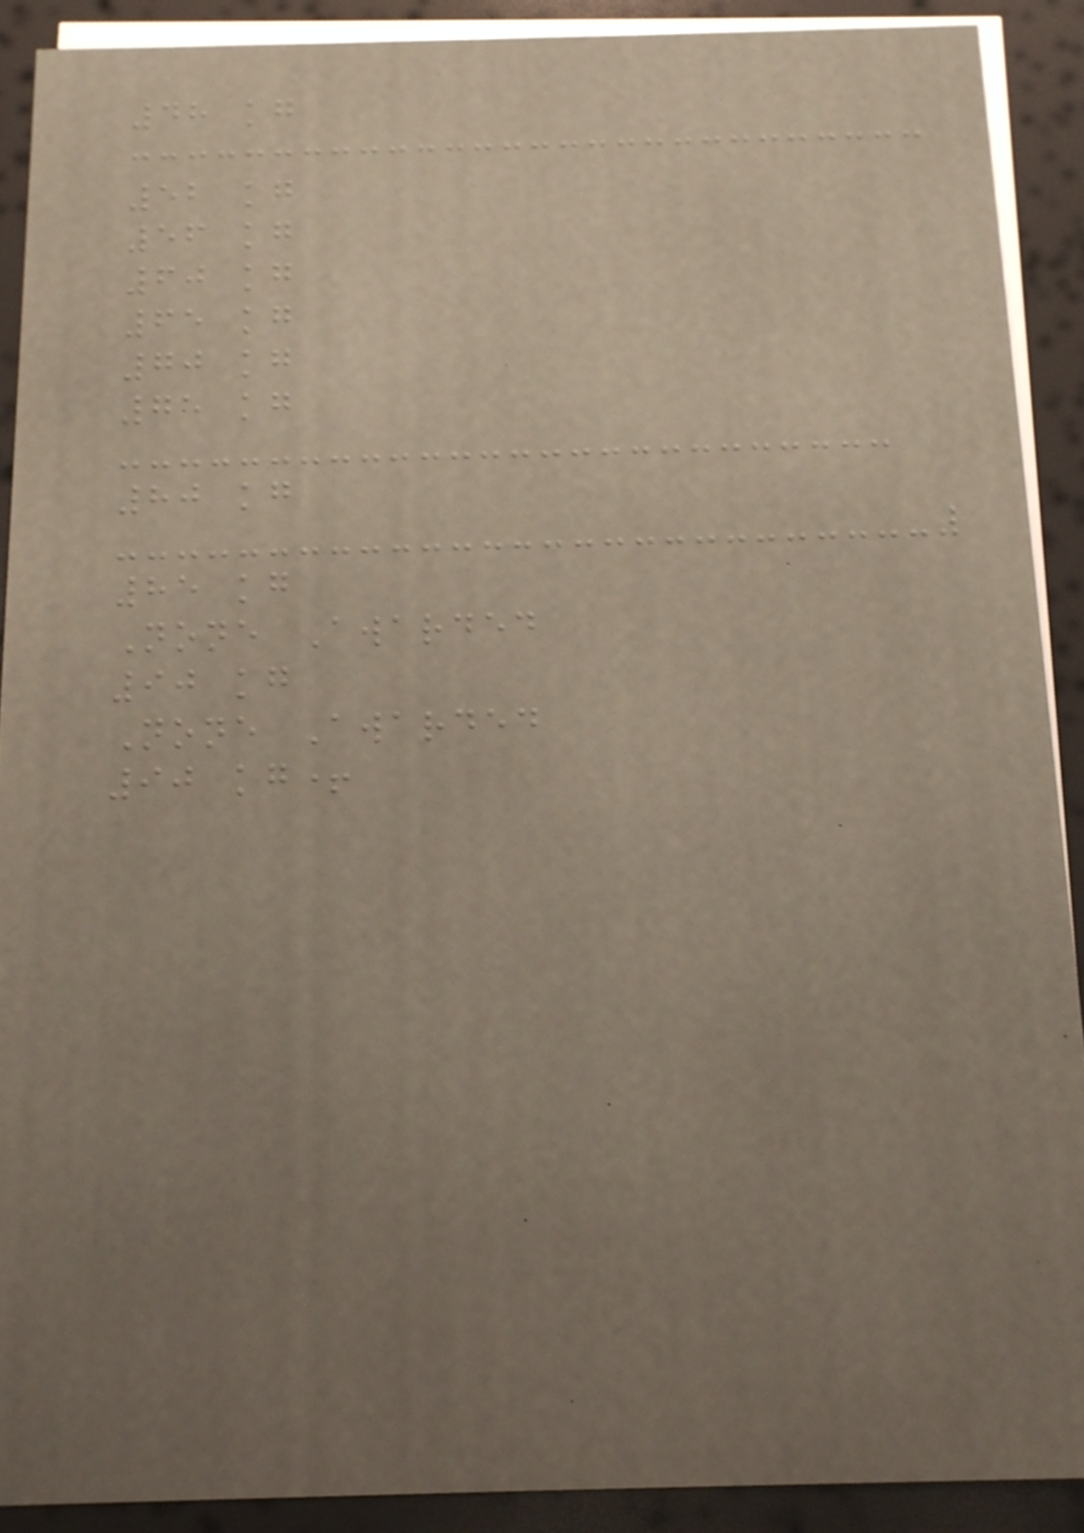48 kg
52 kg
56 kg
60 kg
65 kg
70 kg
75 kg
80 kg
85 kg
None Awarded
90 kg
None Awarded
90 kg+
